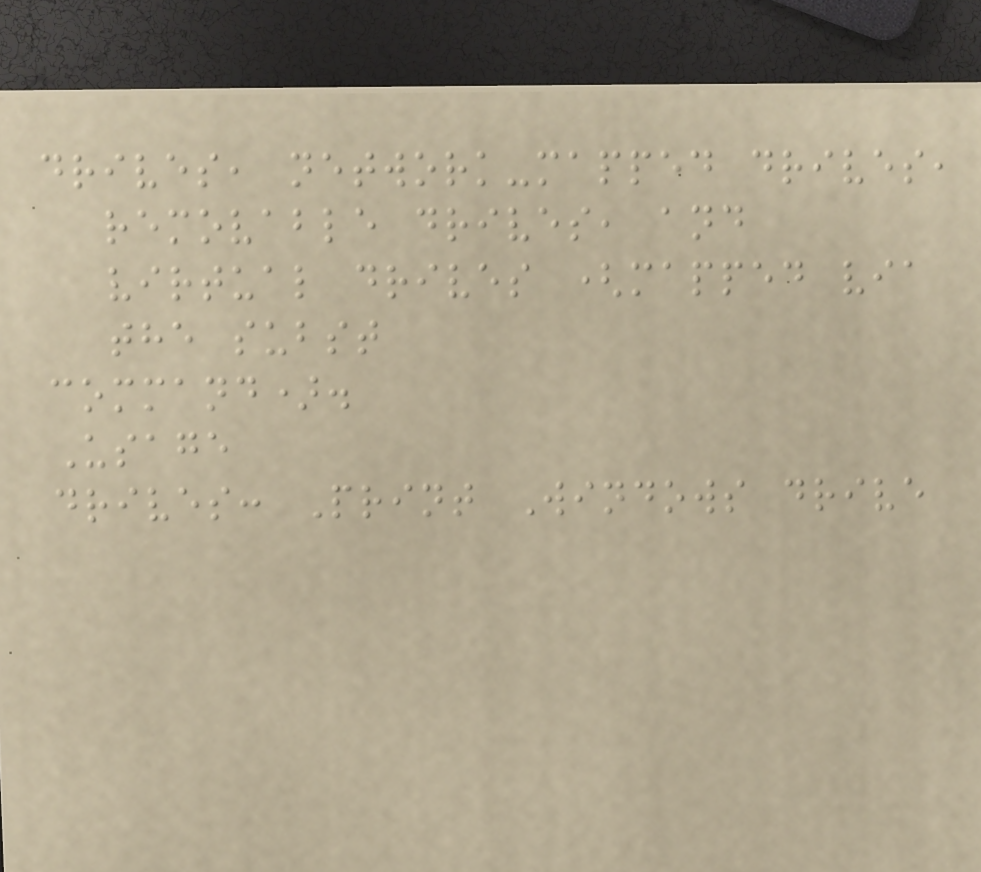drives, network-mapped drives,
removable drives, and
virtual drives (mapped via
the subst
command).
Usage
drives: Print Windows drive
